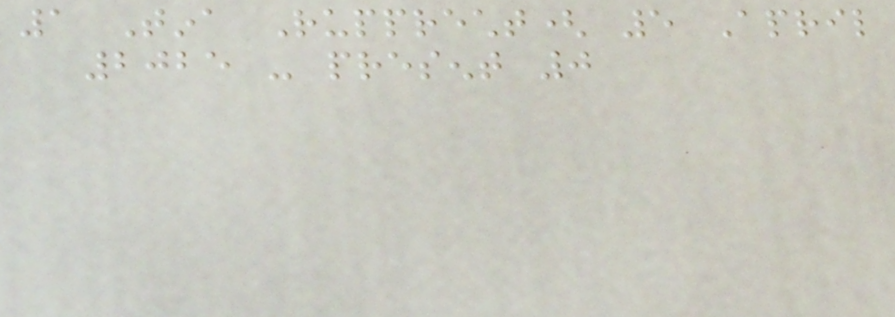1 Tina Rupprecht( 5 April
2025 - present 0
